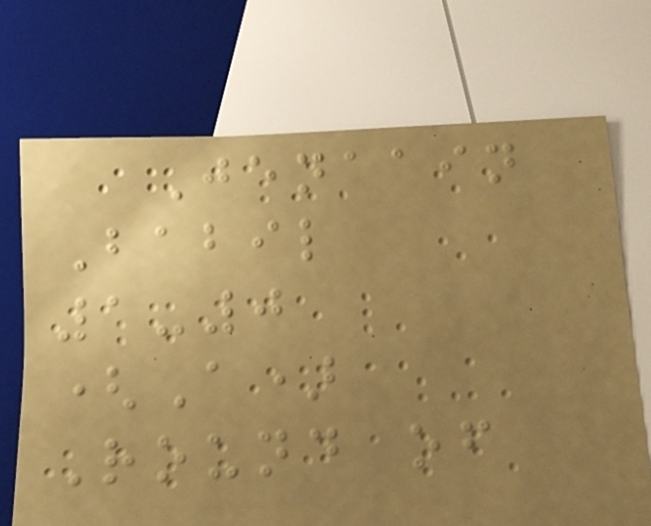Jenaain
Babil
1-0
(A)
Round of
